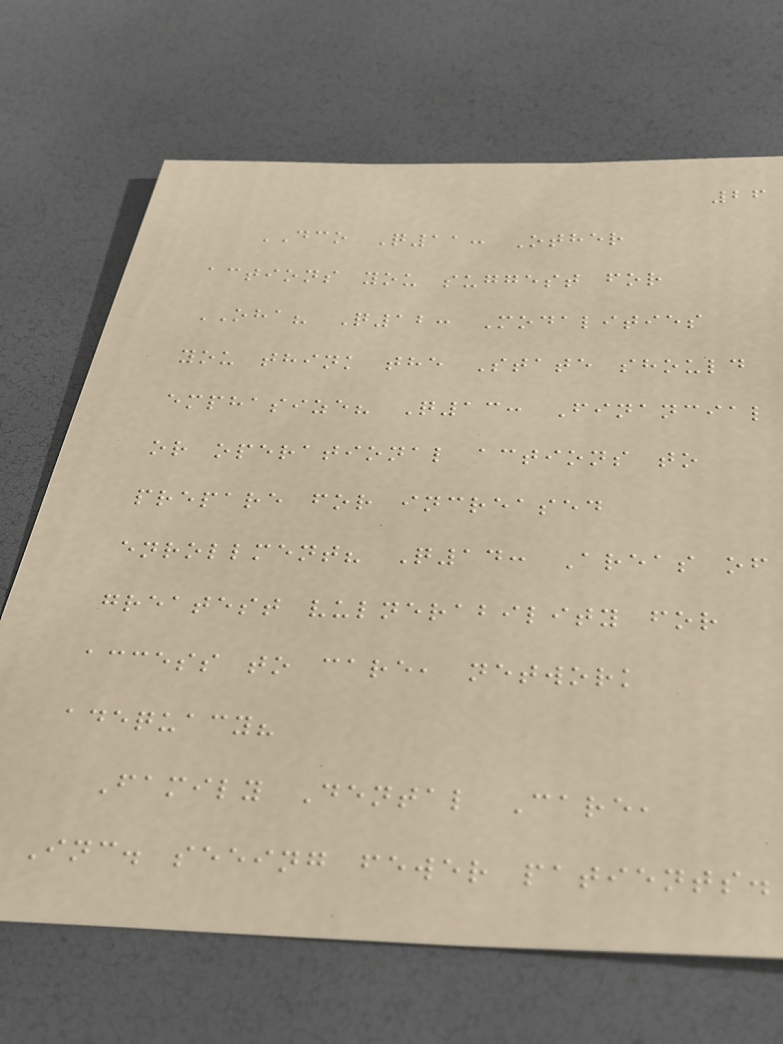26
DCO Q11: Other
actions you suggest for
OHA? Q12: Modalities
you think the State should
emphasize? Q13: Financial
or operational actions to
prepare for increased
enrollment? Q14: Areas of
greatest vulnerability for
access to care, network
adequacy?
Family Dental Care,
Inc. seeing fewer patients.
